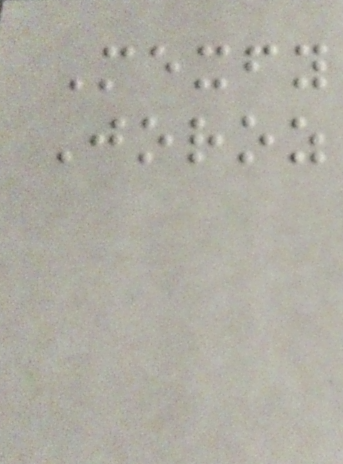Mexfy
Joroz
